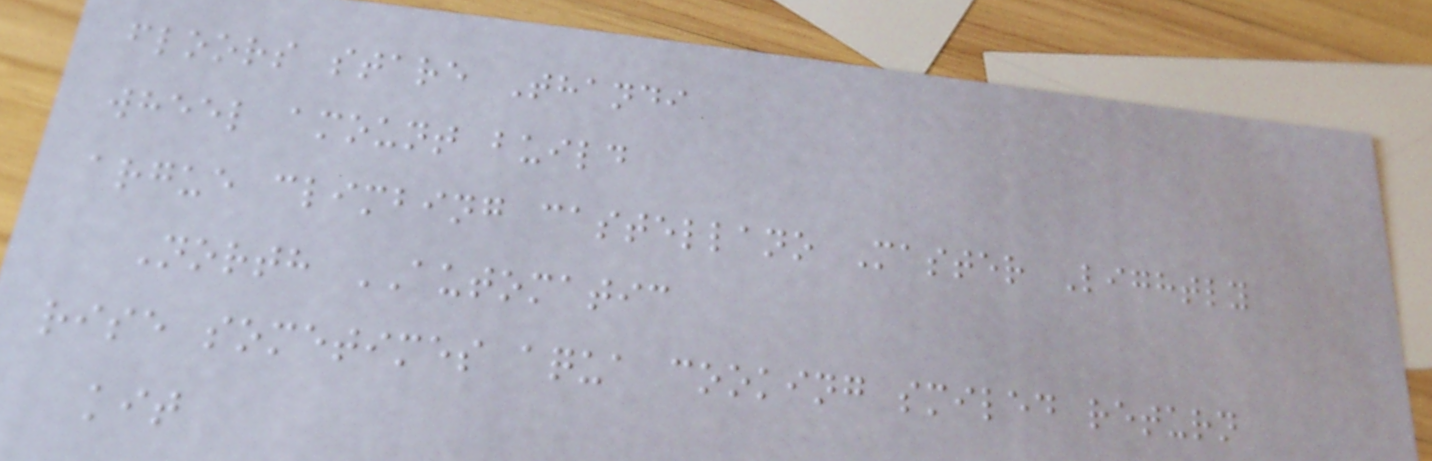floors stare Thandi
wheel amount build
argue climbing castellano Master Lightly
North AUTOMATIC
rise sometimes aqua cooking smiled return
kit
